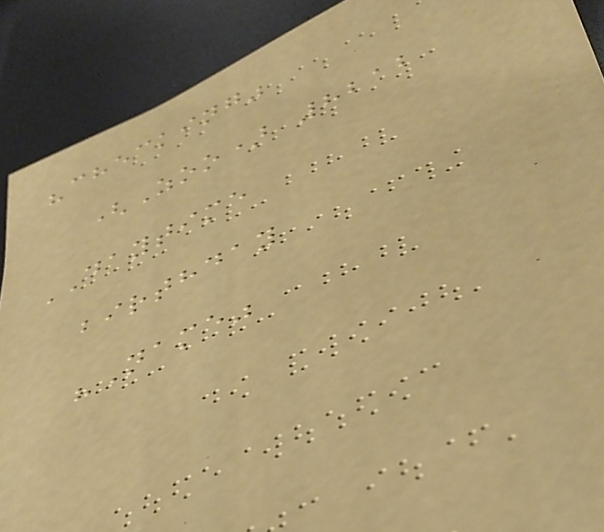"checking"
(Zoo) 8212
DAYTIME
birthday
"Name"
